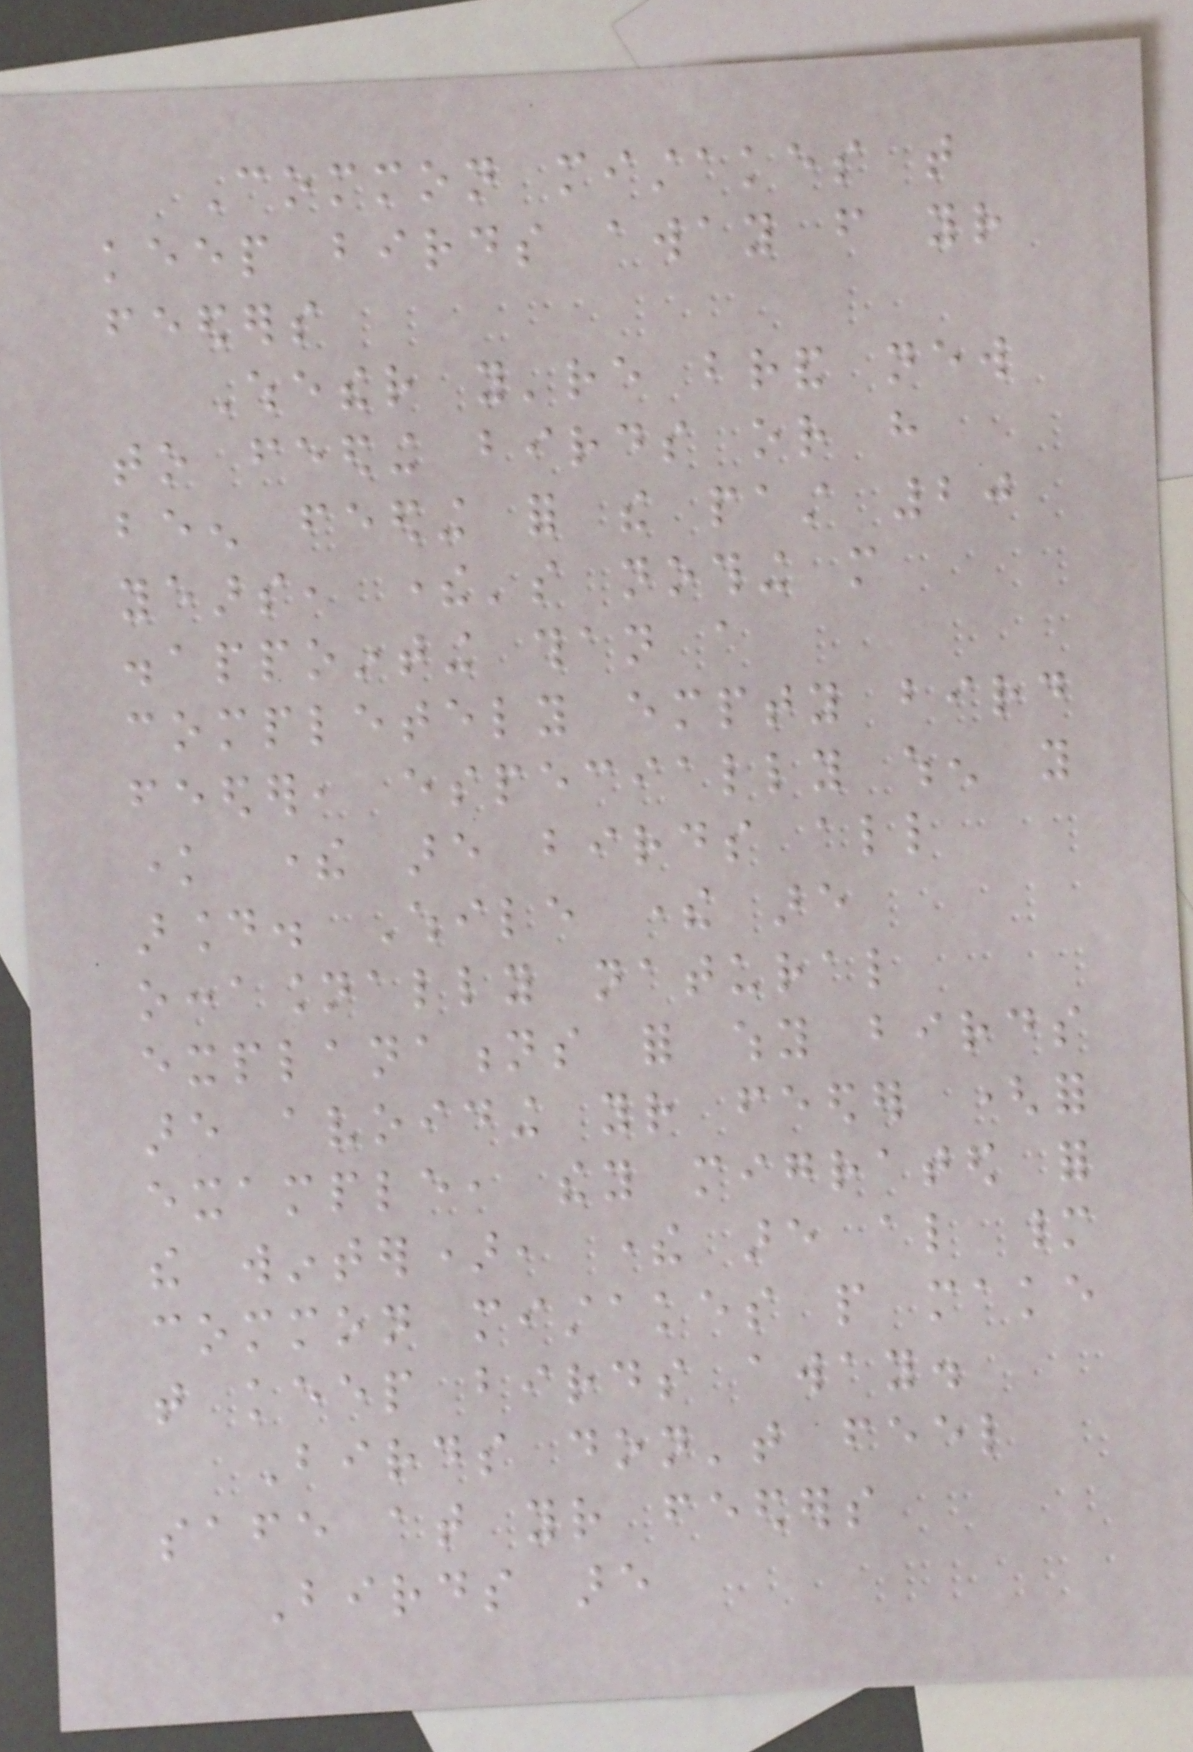Common mistakes that
keep birds away from your
feeders
Whether you're brand new
to feeding birds or have
been feeding for the past 20
years, there's nothing more
disappointing than a
completely empty bird
feeder, especially when you
know there are birds all
around. While there are
occasionally natural
explanations for why birds
are avoiding your feeder (for
example, they migrated for
the winter), there are also many
common mistakes people make
that keep birds away.
Birds don't feel
safe at your feeders
Birds are
